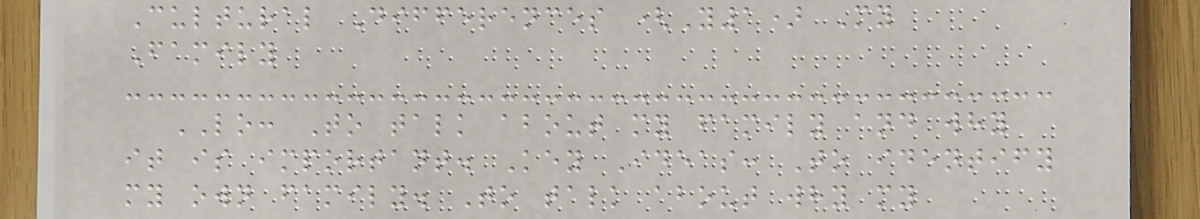Cultural Differences (Y1) My
Family
LO: To talk about my family and why
it is important. Key Ideas: To identify
my own family. To talk about why my
